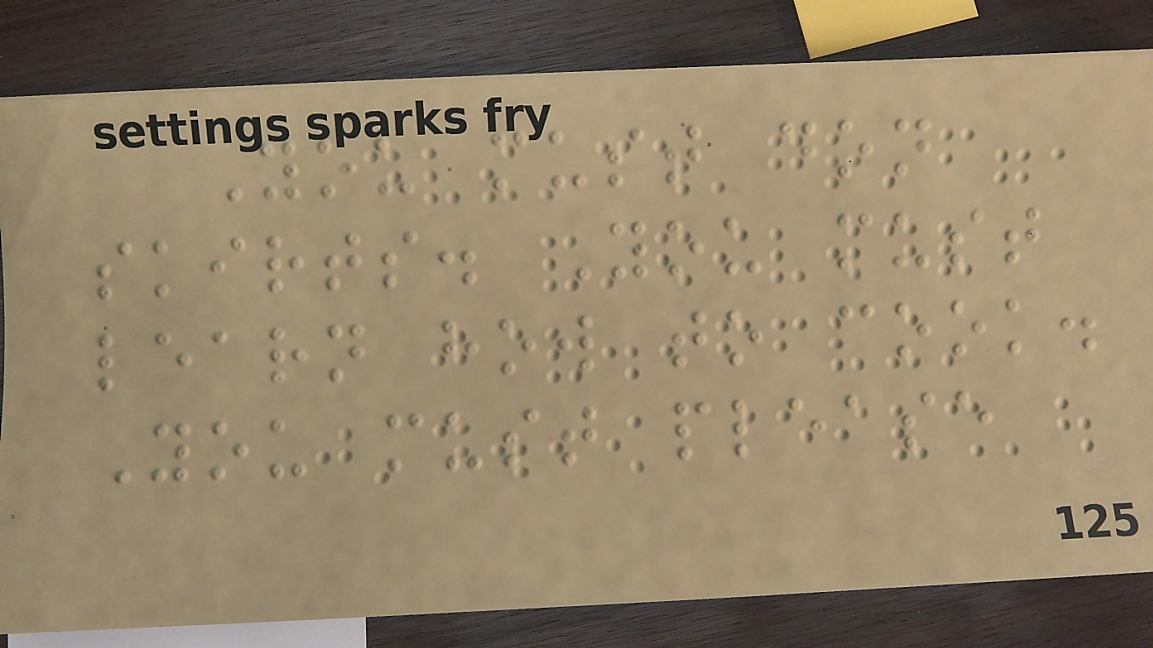You must don
skirts. You must
learn how to cook.
You must please
